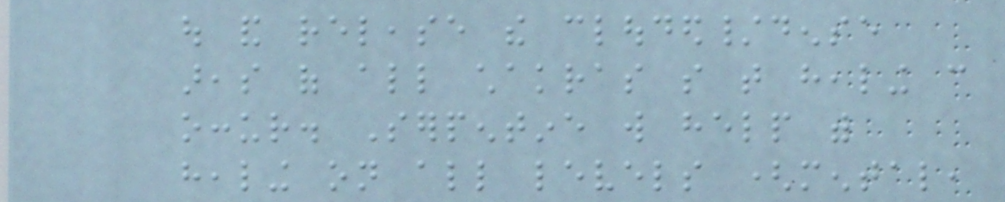out and release the clouded/dense
areas of all chakras so that healing can
occur. Serpentine will help with
healing on all levels (mental,
